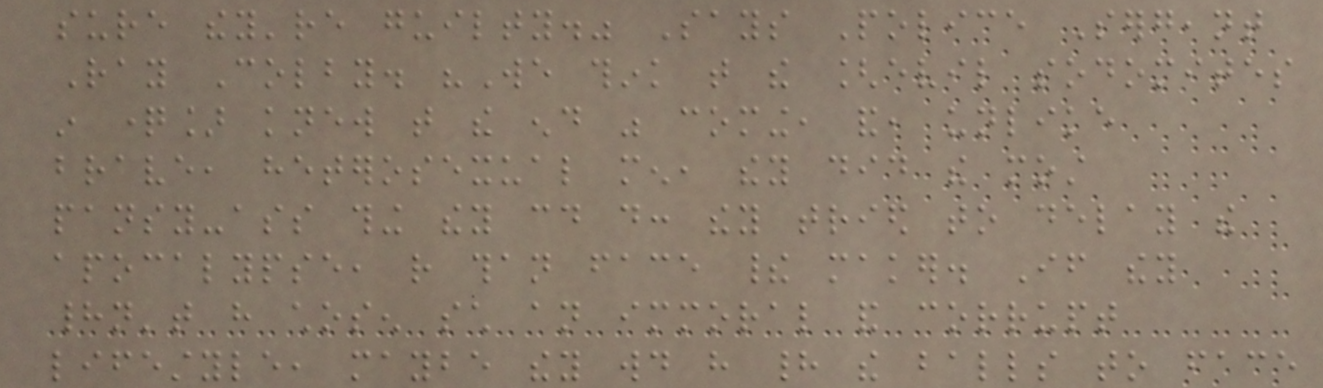sure they're guilty." Says Police Sergeant
Ray Colby. "We think that the [evil sodomites
in question] knew that the end was coming, and, unlike
brave, heterosexual men, they did the most
pansy-ass thing they could do: they tried to delay the
apocalypse, rather than face their maker. If they
hadn't have chosen such an immoral and corrupt
lifestyle, maybe they would have had the balls to face
